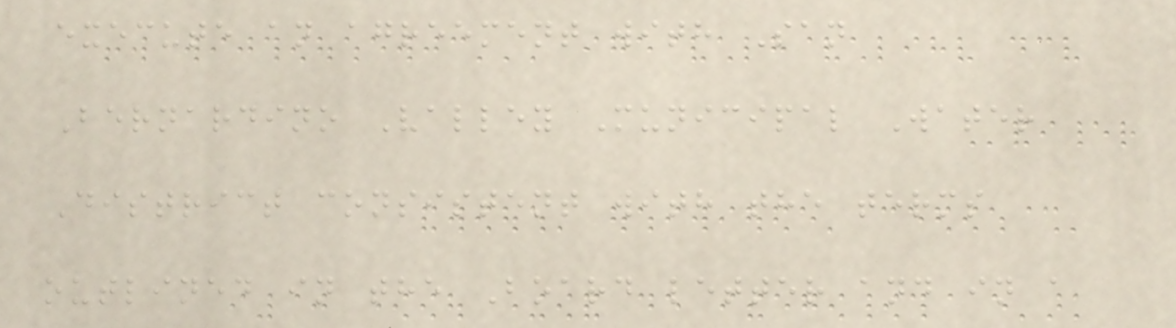execute an agreement with San
Bernardino Valley Municipal Water
District consistent with the terms
outlined in the Board letter and in a
